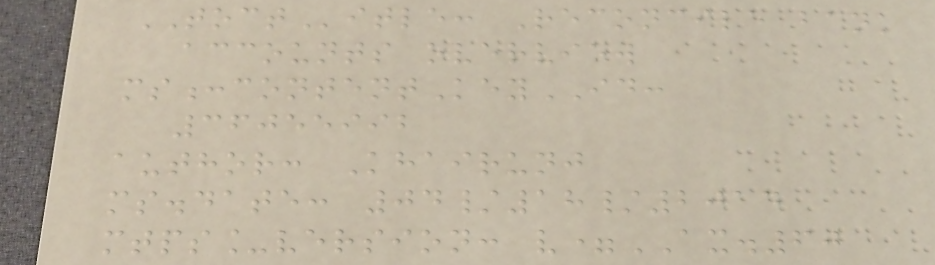TOCTitle: Reconcile bank
accounts overview
ms:contentKeyID:
36055992
author: Khairunj
ms.date: 04/18/2014
mtps_version: v=AX.60
